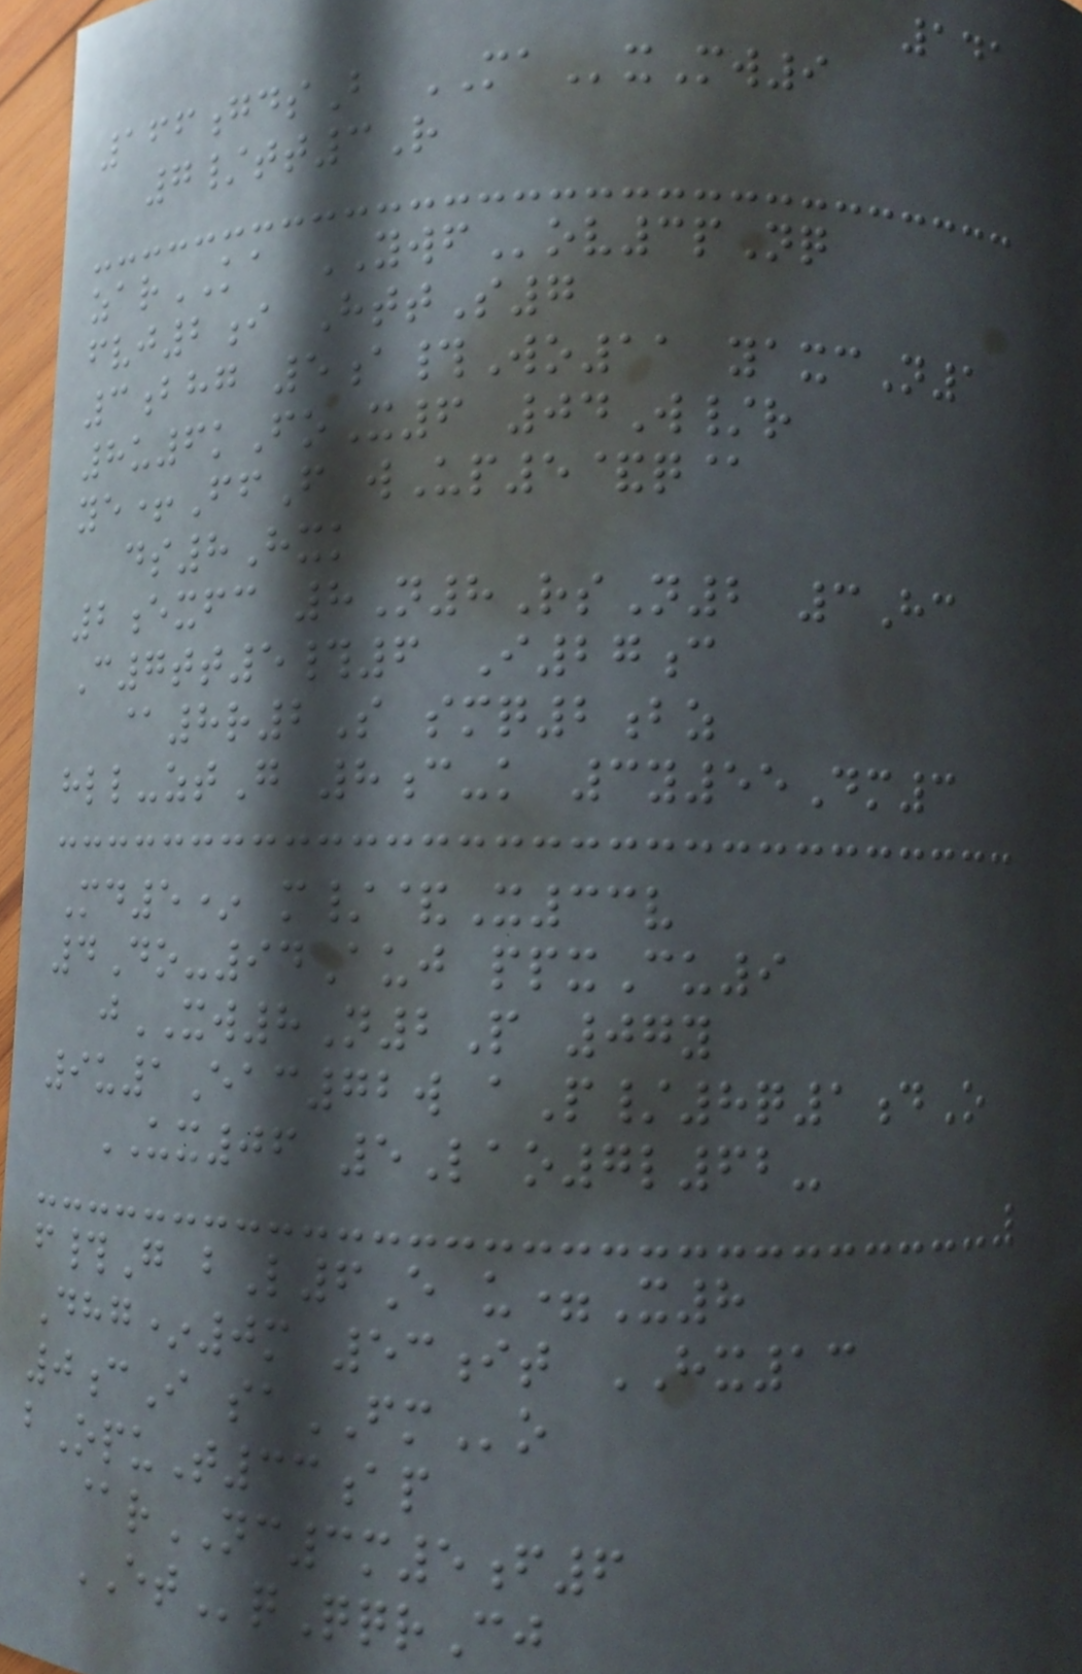141
166gdsB MAxMw9
7/tt3R
zarKA YWFov3pNq
fvj2i HttS7
3bhg 5a#Wo11 yaxcN1
8u6kFoX6 04W/r
ye+FfF wUp5&q@
ds8Hxk
2exfc 8N8RsN2 3Hc
C7tt5#6 I27c
@8r2S smq2bz
hll-ztG 8c-k 3y55Dm3
Md5* m/&X33v
4Do-94Auj ppxCu9
jXW8N2P 07y
9u1Eac72w aP/8q1dO
UX06 5Lao7l62-
f#G bL6E u=X8
Dhg*0m 53it HX13
0cI saFMo
bOpuT33ap
@rNC3m5f6
ETqQqrCj
